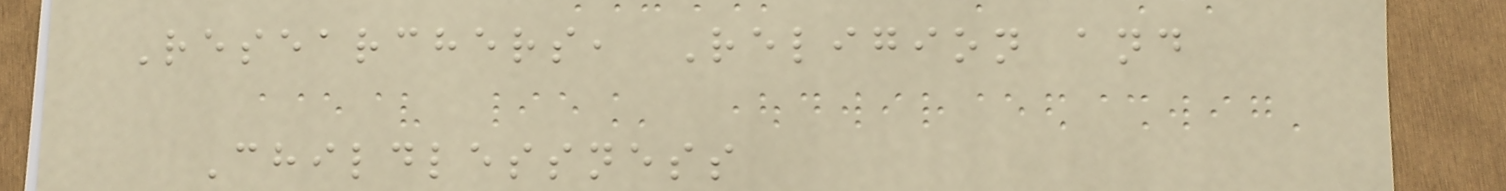Researchers, Religion and
Childlessness
